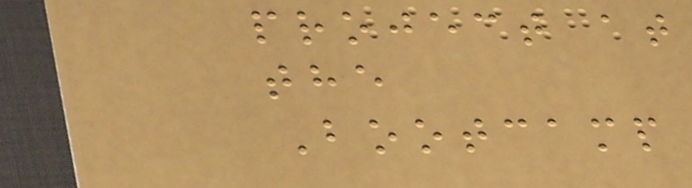project at
the
Bootcamp
